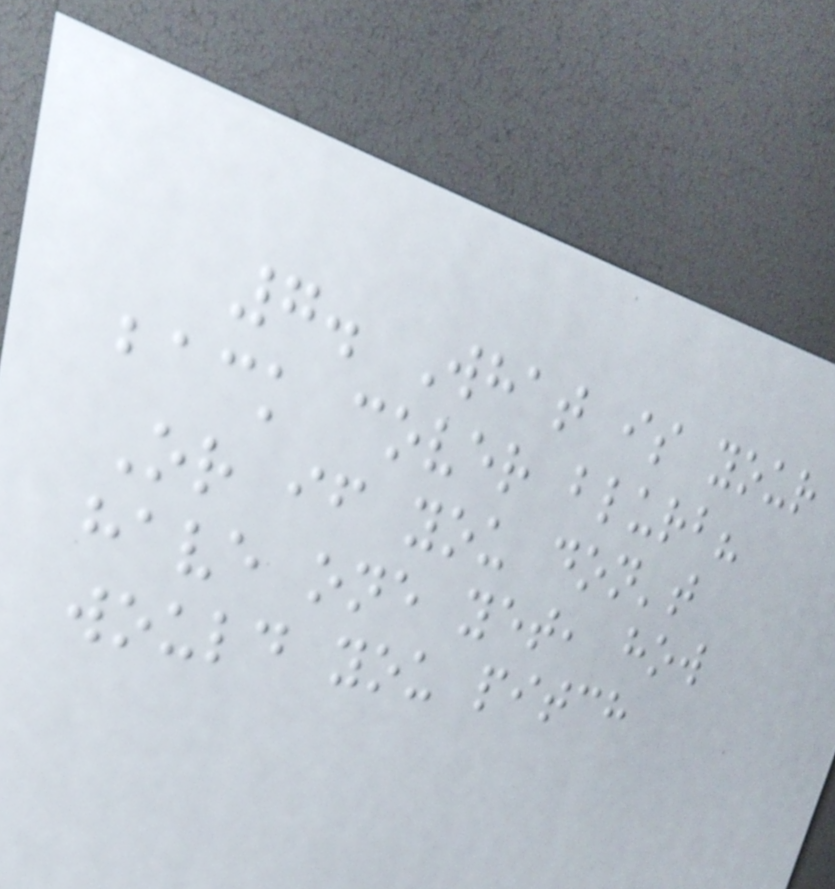7. What is your
back cover blurb?
Or if you don't
have one yet, how
would you pitch
